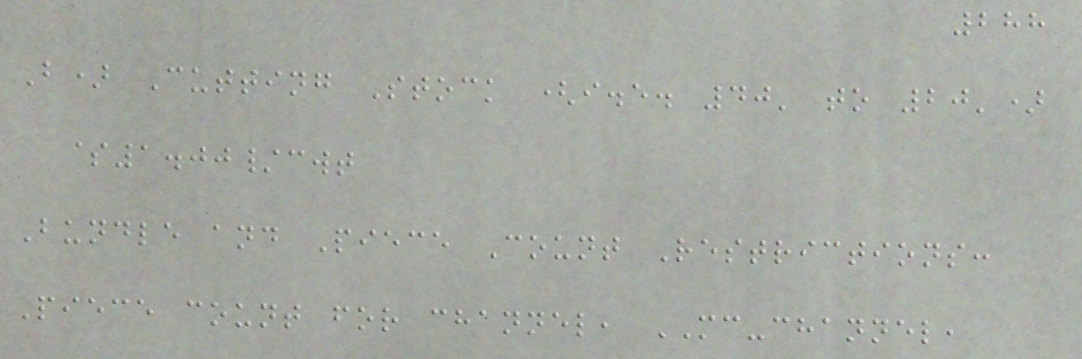288
B) Cutting Stock (i.e. 40' to 20')
$1.00/cwt
Bundle and Piece Count Restrictions:
Piece count for channel, MC-channel,
